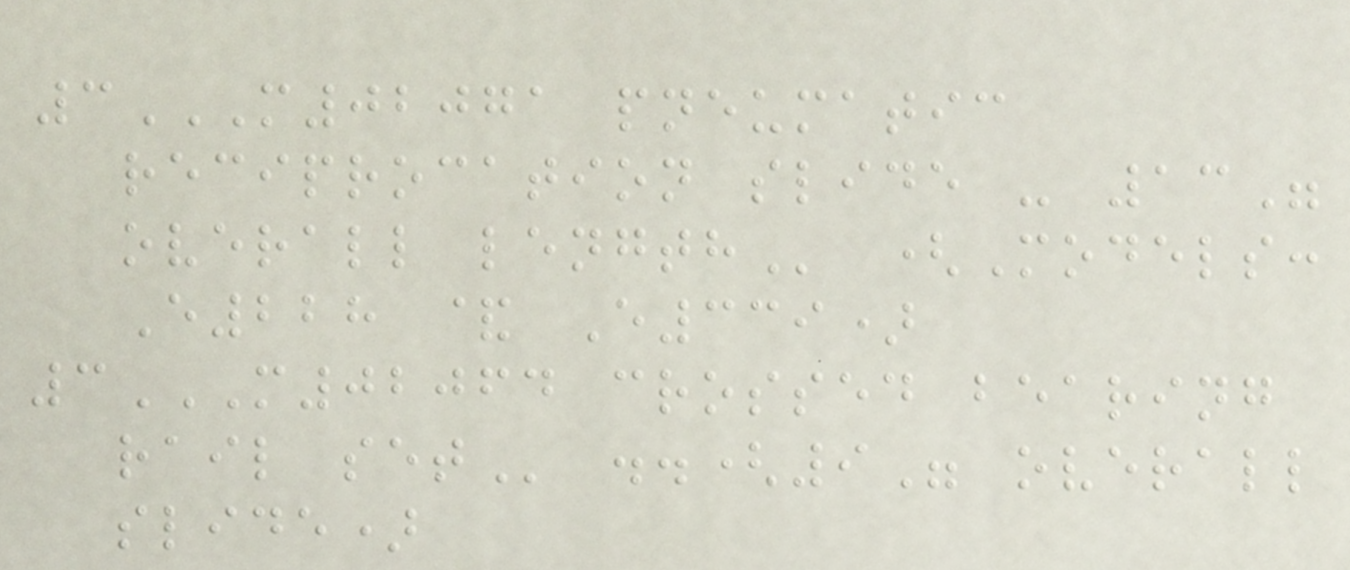3M02071 PNEUMATIC
RECIPROCATION SLIDE - 13"
OVERALL LENGTH (Models:
E228 & E339)
3M02064 CROSSED BEARING
RAIL SET ..(9" overall
slide)
